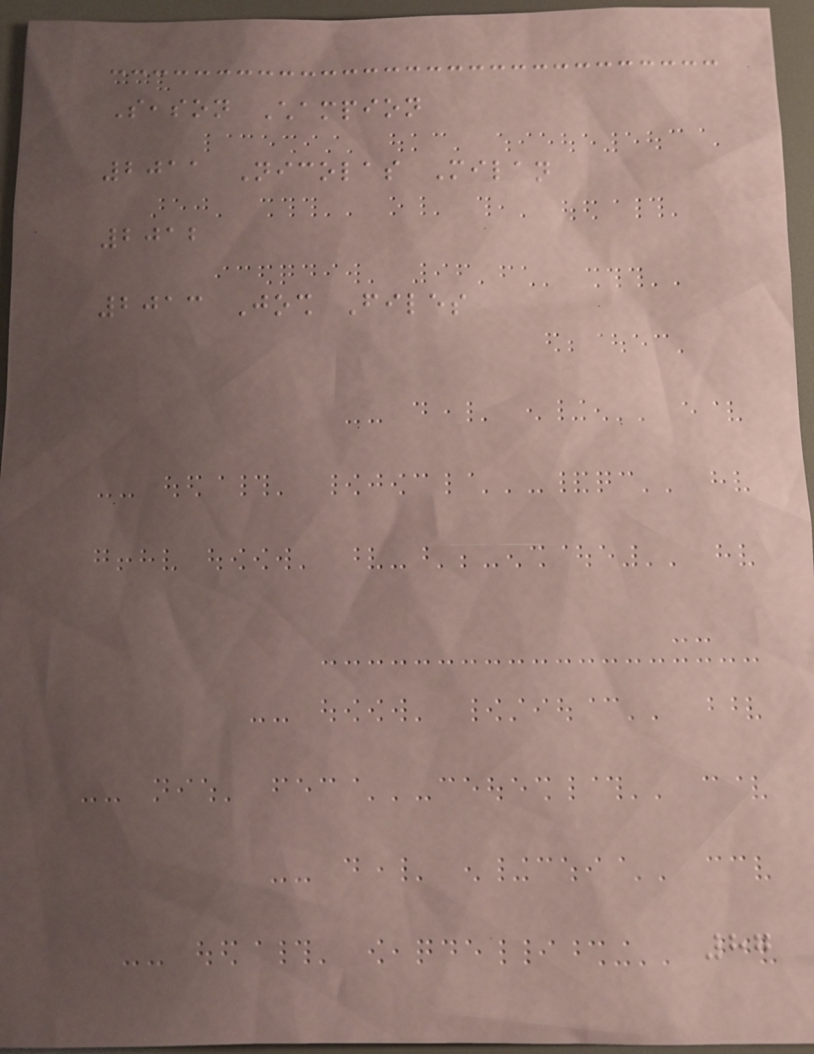Season Champion
2011 Nicolas Milan
2012
2013 Josh Files
87
